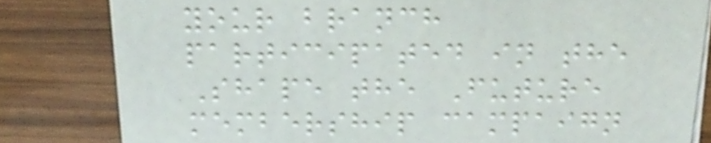your branch
participated in the
Shape the Future
membership campaign
